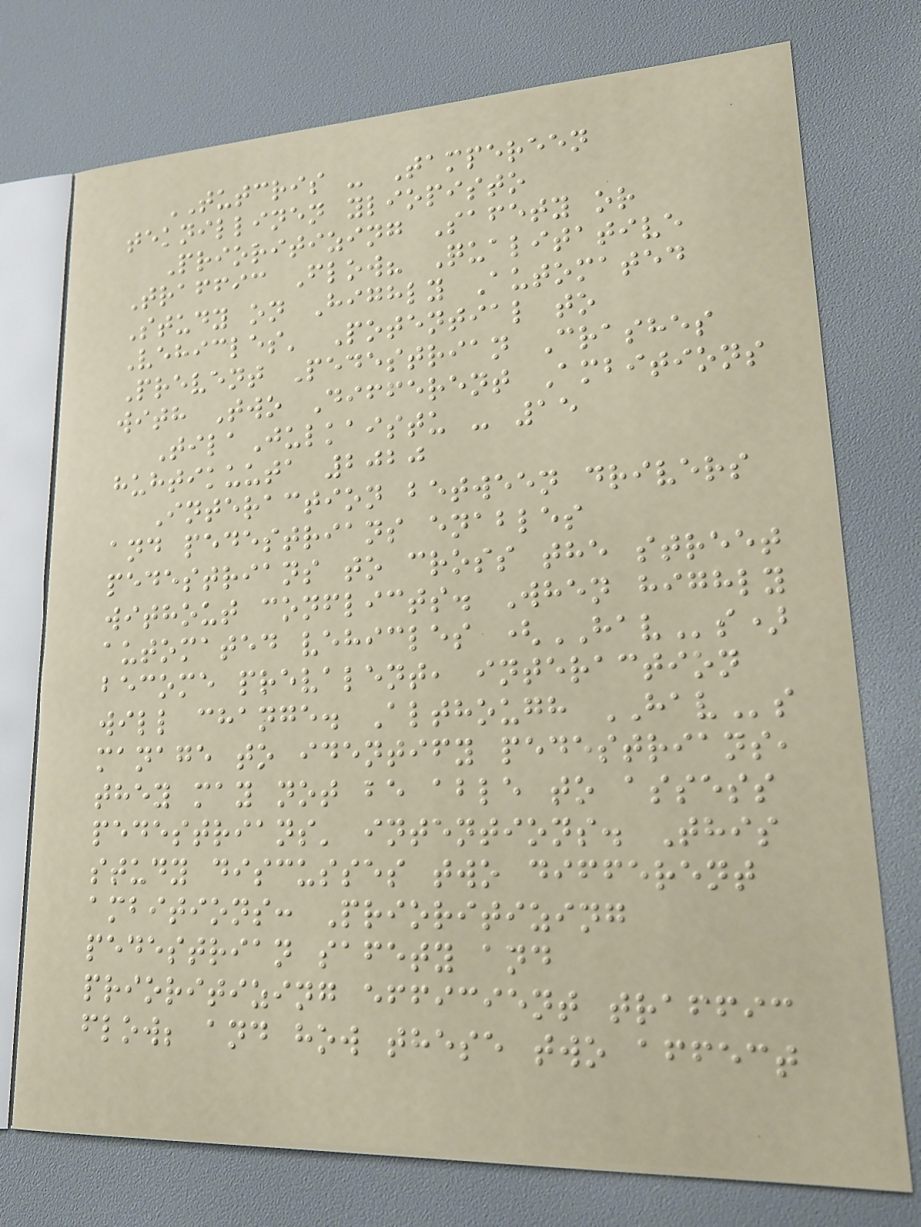TUTCRIS - Tampereen
teknillinen yliopisto
Prioritizing Safety or
Traffic Flow? Qualitative
Study on Highly Automated
Vehicles' Potential to
Prevent Pedestrian Crashes
with Two Different Ambitions
TilaJulkaistu - 15
huhtikuuta 2020
Interaction between drivers
and pedestrians enables
pedestrians to cross the street
without conflicts. When highly
automated vehicles (HAVs)
become prevalent, interaction
will change. Although HAVs
manage to identify pedestrians,
they may not be able to assess
pedestrians' intentions. This
study discusses two different
ambitions: Prioritizing
pedestrian safety and
prioritizing efficient traffic
flow; and how these two affect
